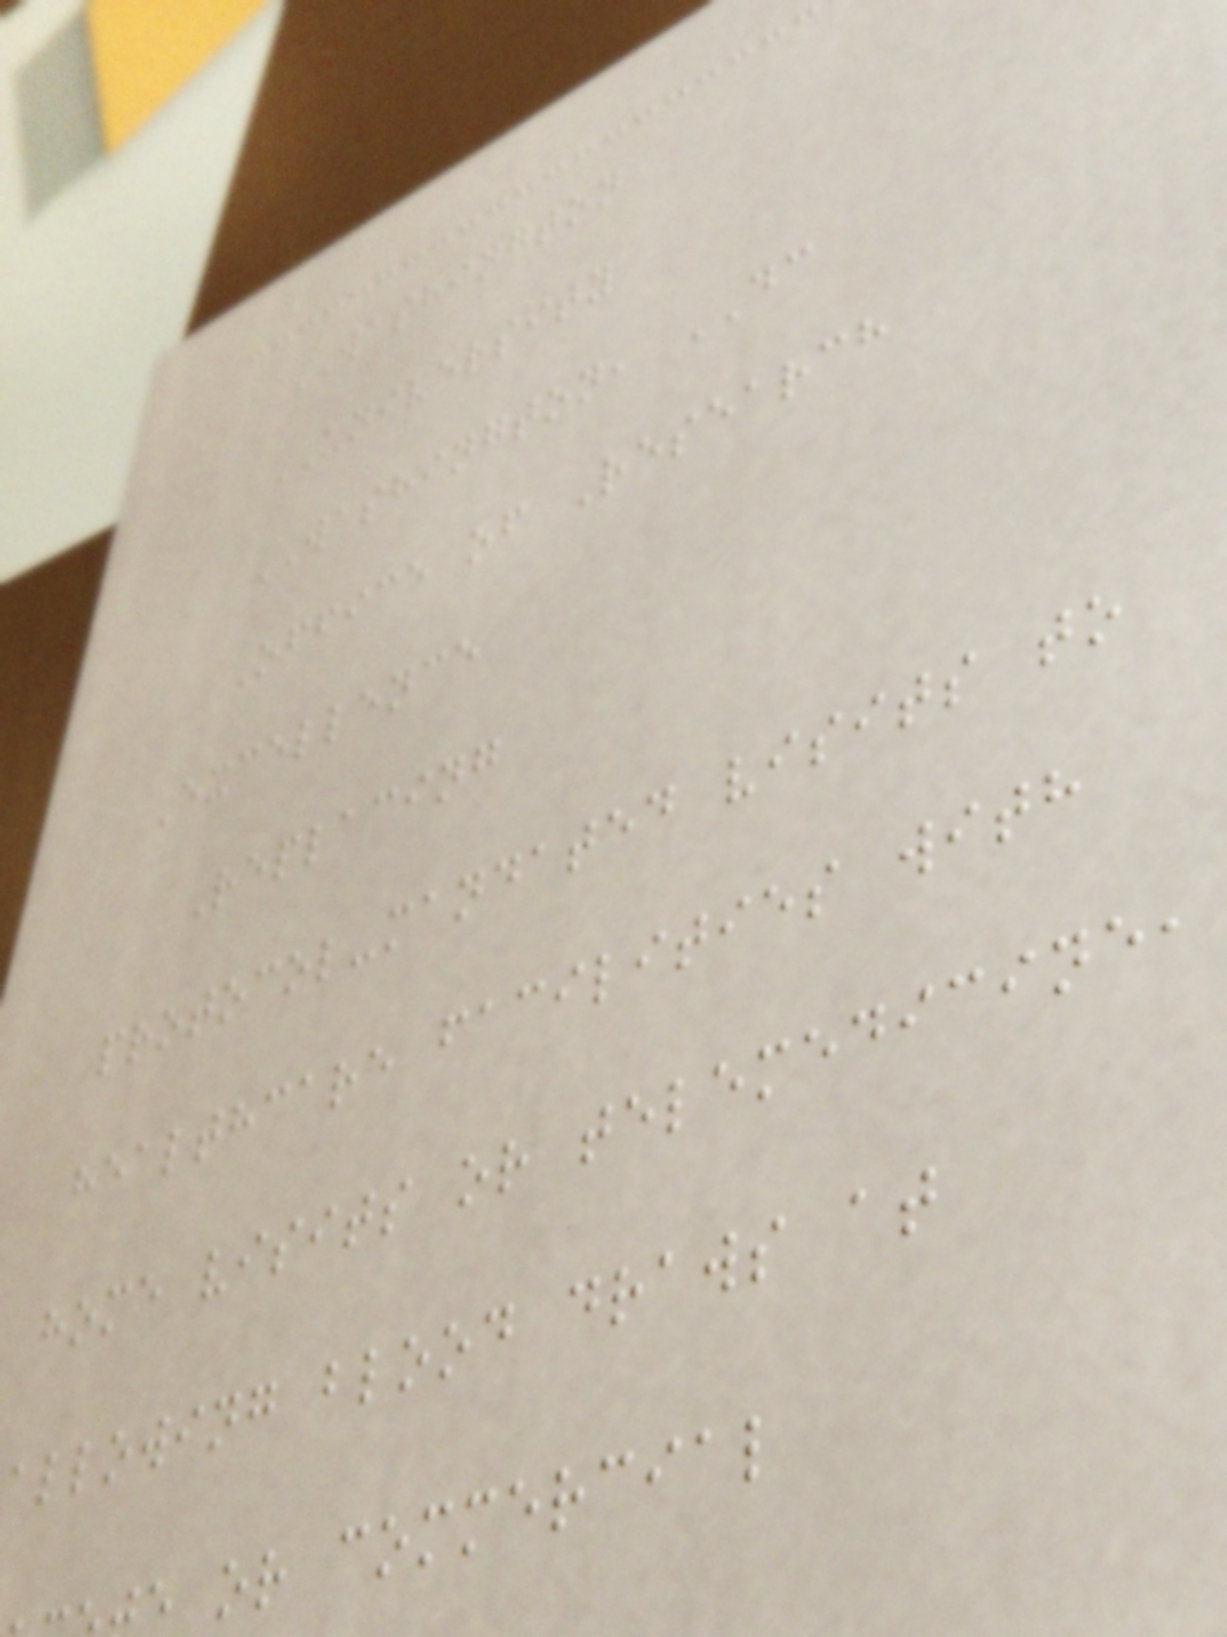WASHINGTON
UNIVERSITY
WASHINGTON, DC
Office of Research
Excellence
Replacing
protocol-mandated visits to
healthcare facilities with
home visits or telemedicine,
allowing blood draws at
or commercial
